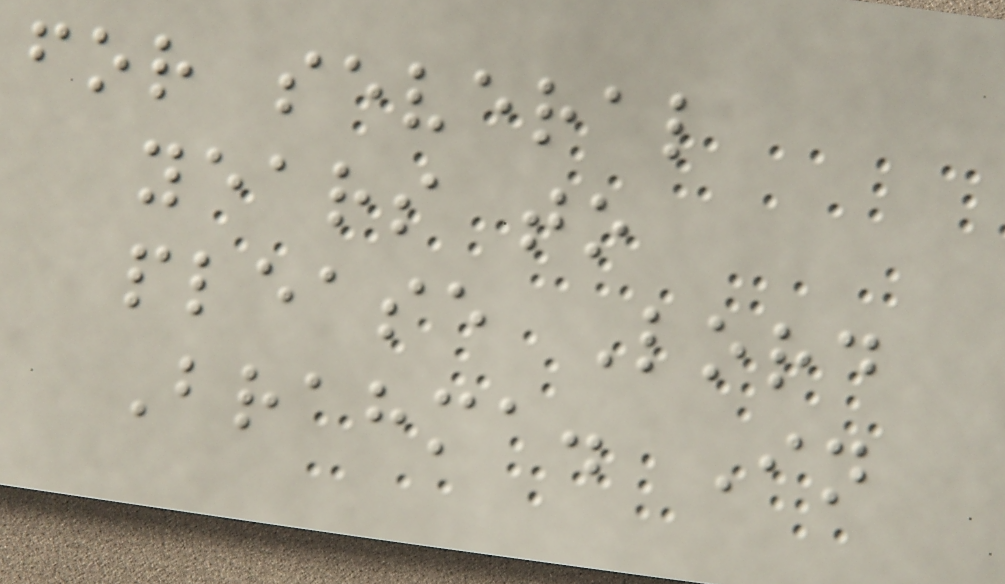for several
years to
please Lord
Brahma. In
